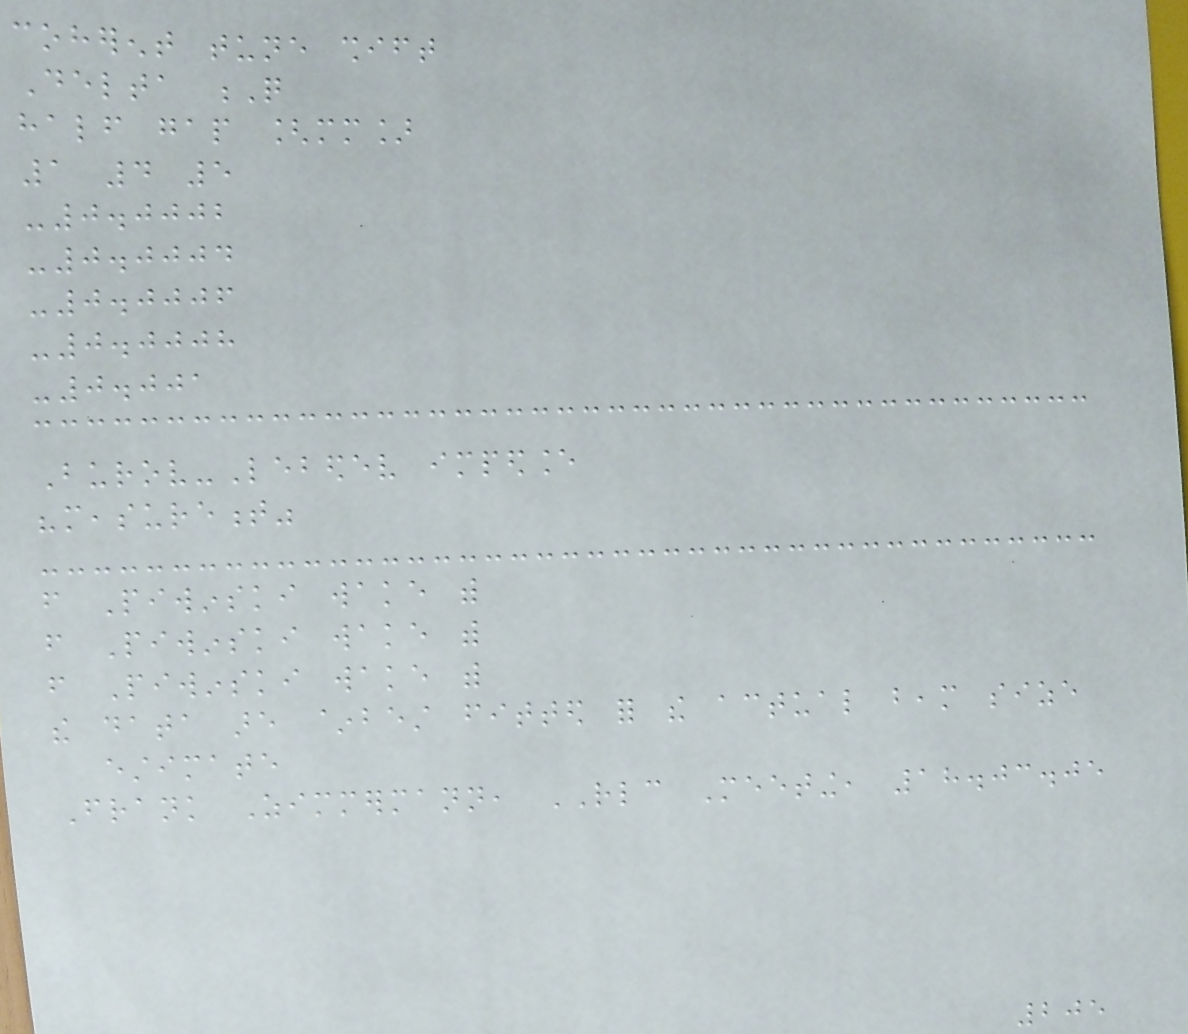coherent tune shift
Delta Q
half gap [mm]
1 4 5
-0.0002
-0.0004
-0.0006
-0.0008
-0.001
Burov-Lebedev impedance
"measurement"
from Piwinski wake with
from Piwinski wake with
from Piwinski wake with
the data are ~best fitted for the actual beam size
estimate
Frank Zimmermann, RLC Meeting, 18.03.05
205
